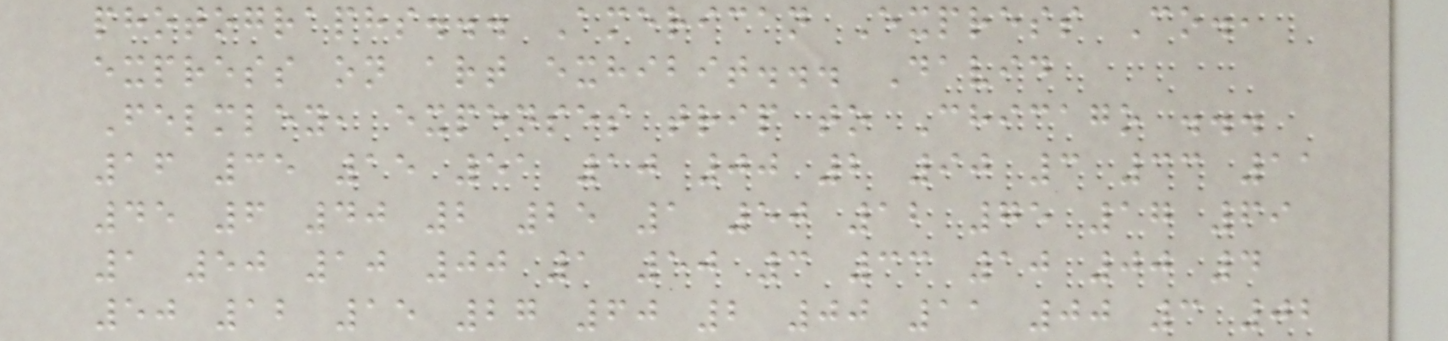photographs... American Express Co.,
express on art exhibit... David
Felmley, expenses trip to Chicago ...
16 35 15 51 10 00 2 90 3 33 11
45 6 40 2 25 1 50 12 75 17 69
1 50 10 00 1 50 3 33 10 00 4
50 12 15 27 60 2 00 11 00 3 02
